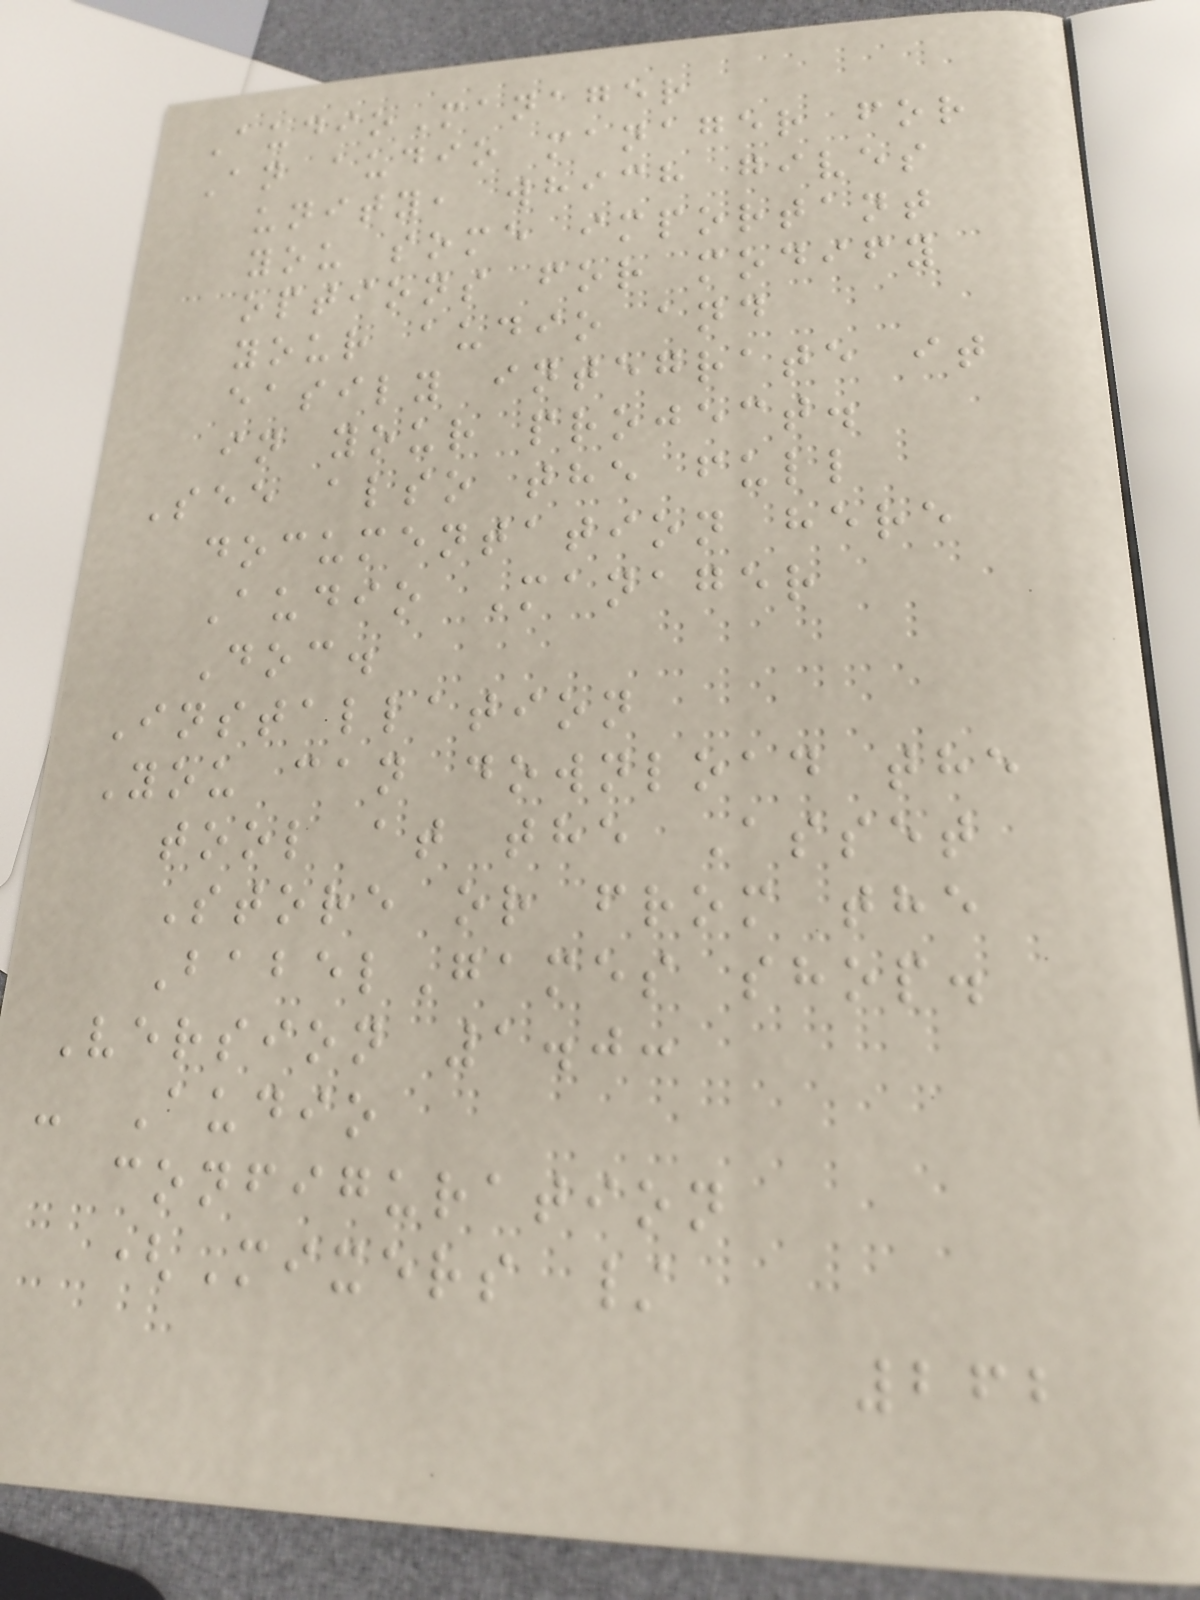AudioManager
An audio manager for
unity, which gives
you some important
options for modify
your audio and
easily integrate it
in your project.
See also the full
documentation here
Audio Manager
Doc.
Installation
You can download the
tool at the Asset
Store or from the
BabelGames shop.
Version 1.0:
- Audio
configuration
(Mixers /
262
